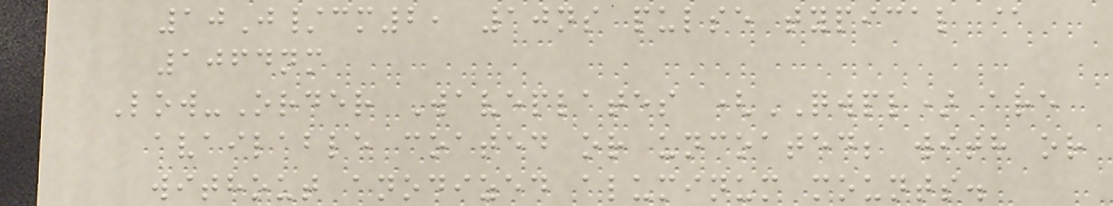10J/cm2, 10ns pulse typical @
1064nm
Low-Order Waveplates (QWPL) are
available coated or uncoated; with or
without anodized aluminum mounts.
